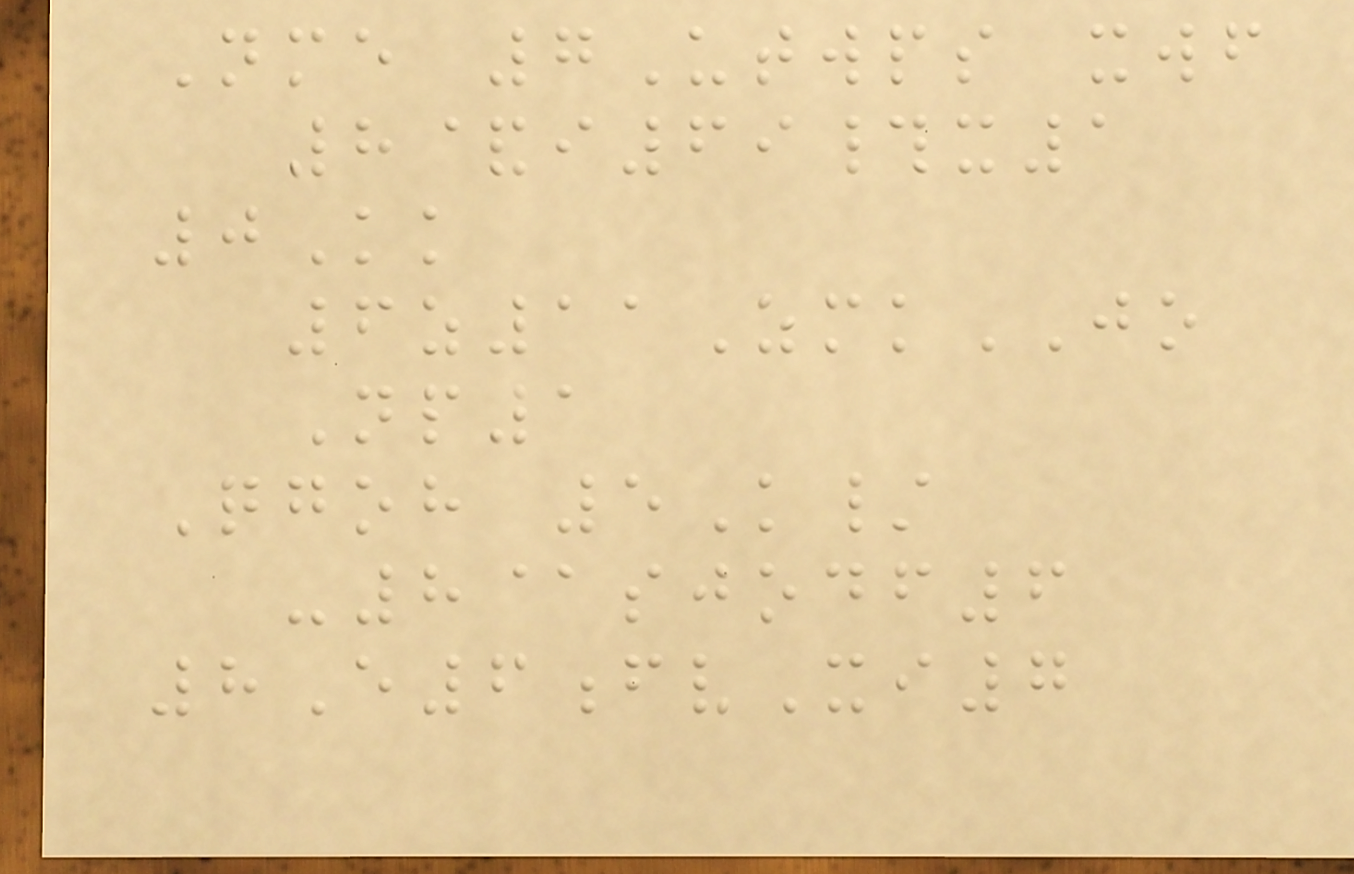Nme 7Utwps xwf
8&i69#x1
0Kk
6z11ZmkJO
Np1
Qgoh 5K/
-8@sjodf6
8E6fvXi7
